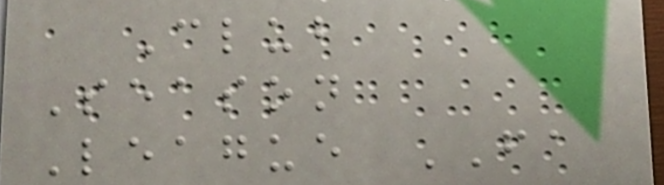Club
Season
League FA
